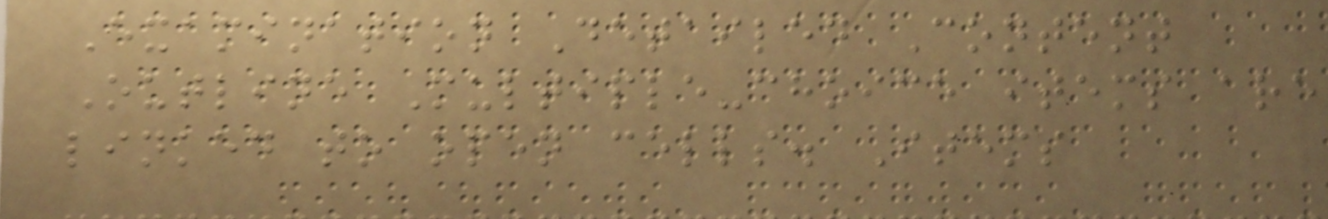Examination Detailed Content
Outline Multiple-choice items are
linked to open cells. Items
